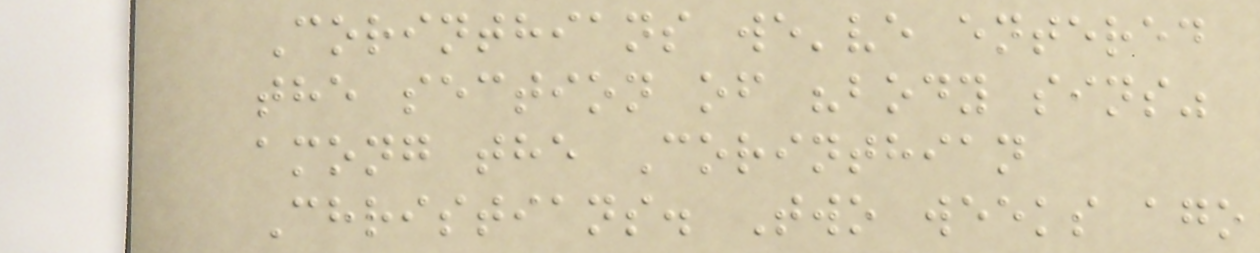Corinthians we've entered
the section of "body sins"
among the Corinthian
Christians. Two weeks ago
